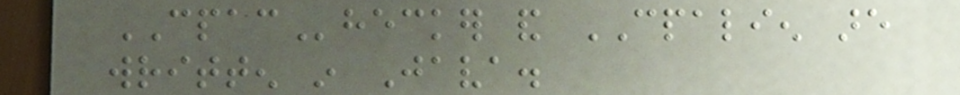CPAChecker and CPALIEN are
written in Java.
